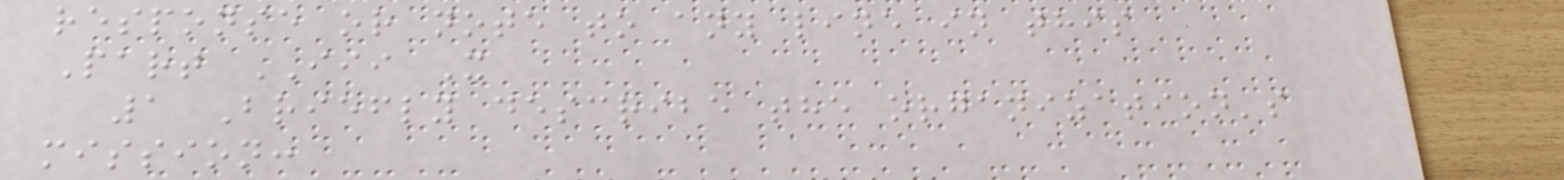response or note to any line in this
Part III X
1 Briefly describe the organization's
mission:
